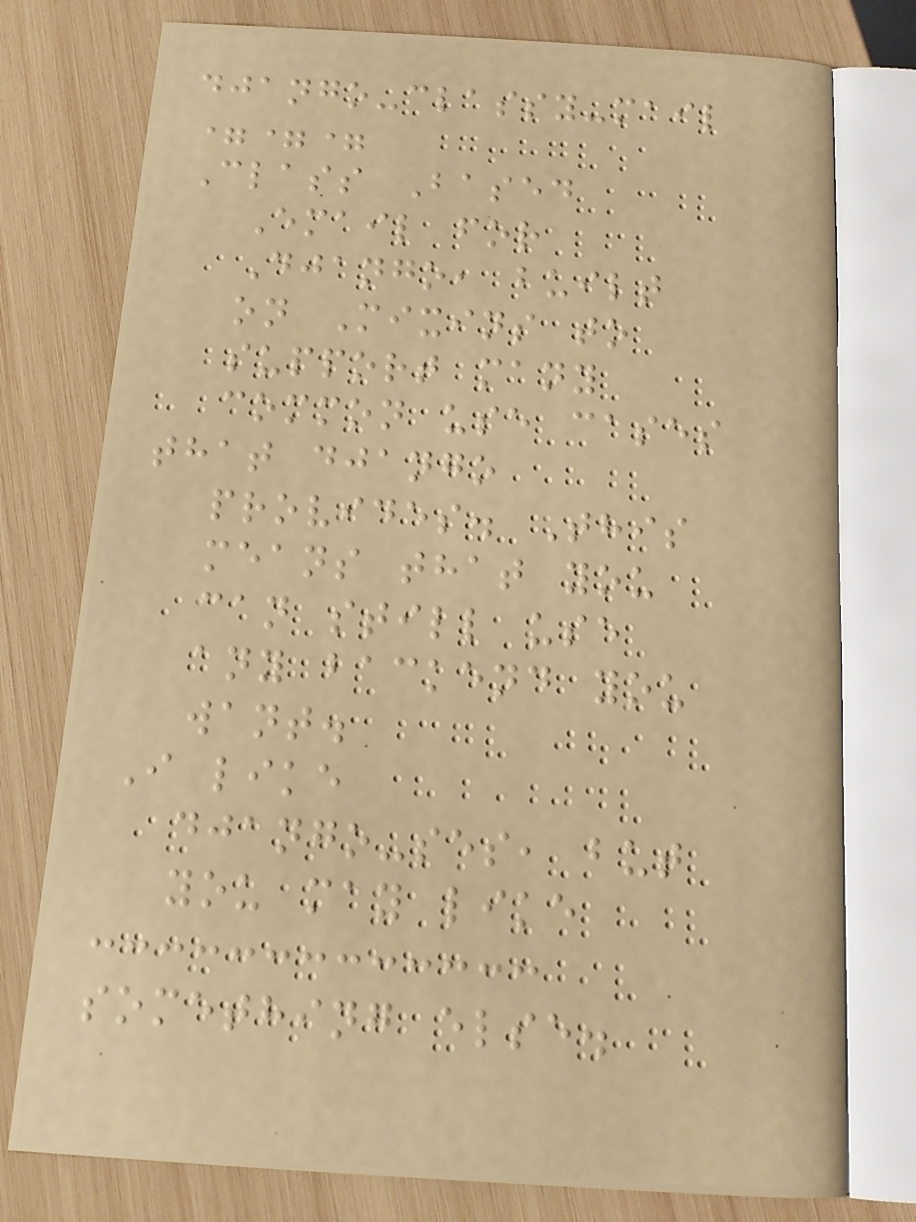django-classy-mail
===
Class Based
Email for
Django, built
on Mixins to
support many
common use cases
that django
provides. This
means that you
can still use
any backend you
want.
I like
django-ses, but
you may like
something else.
